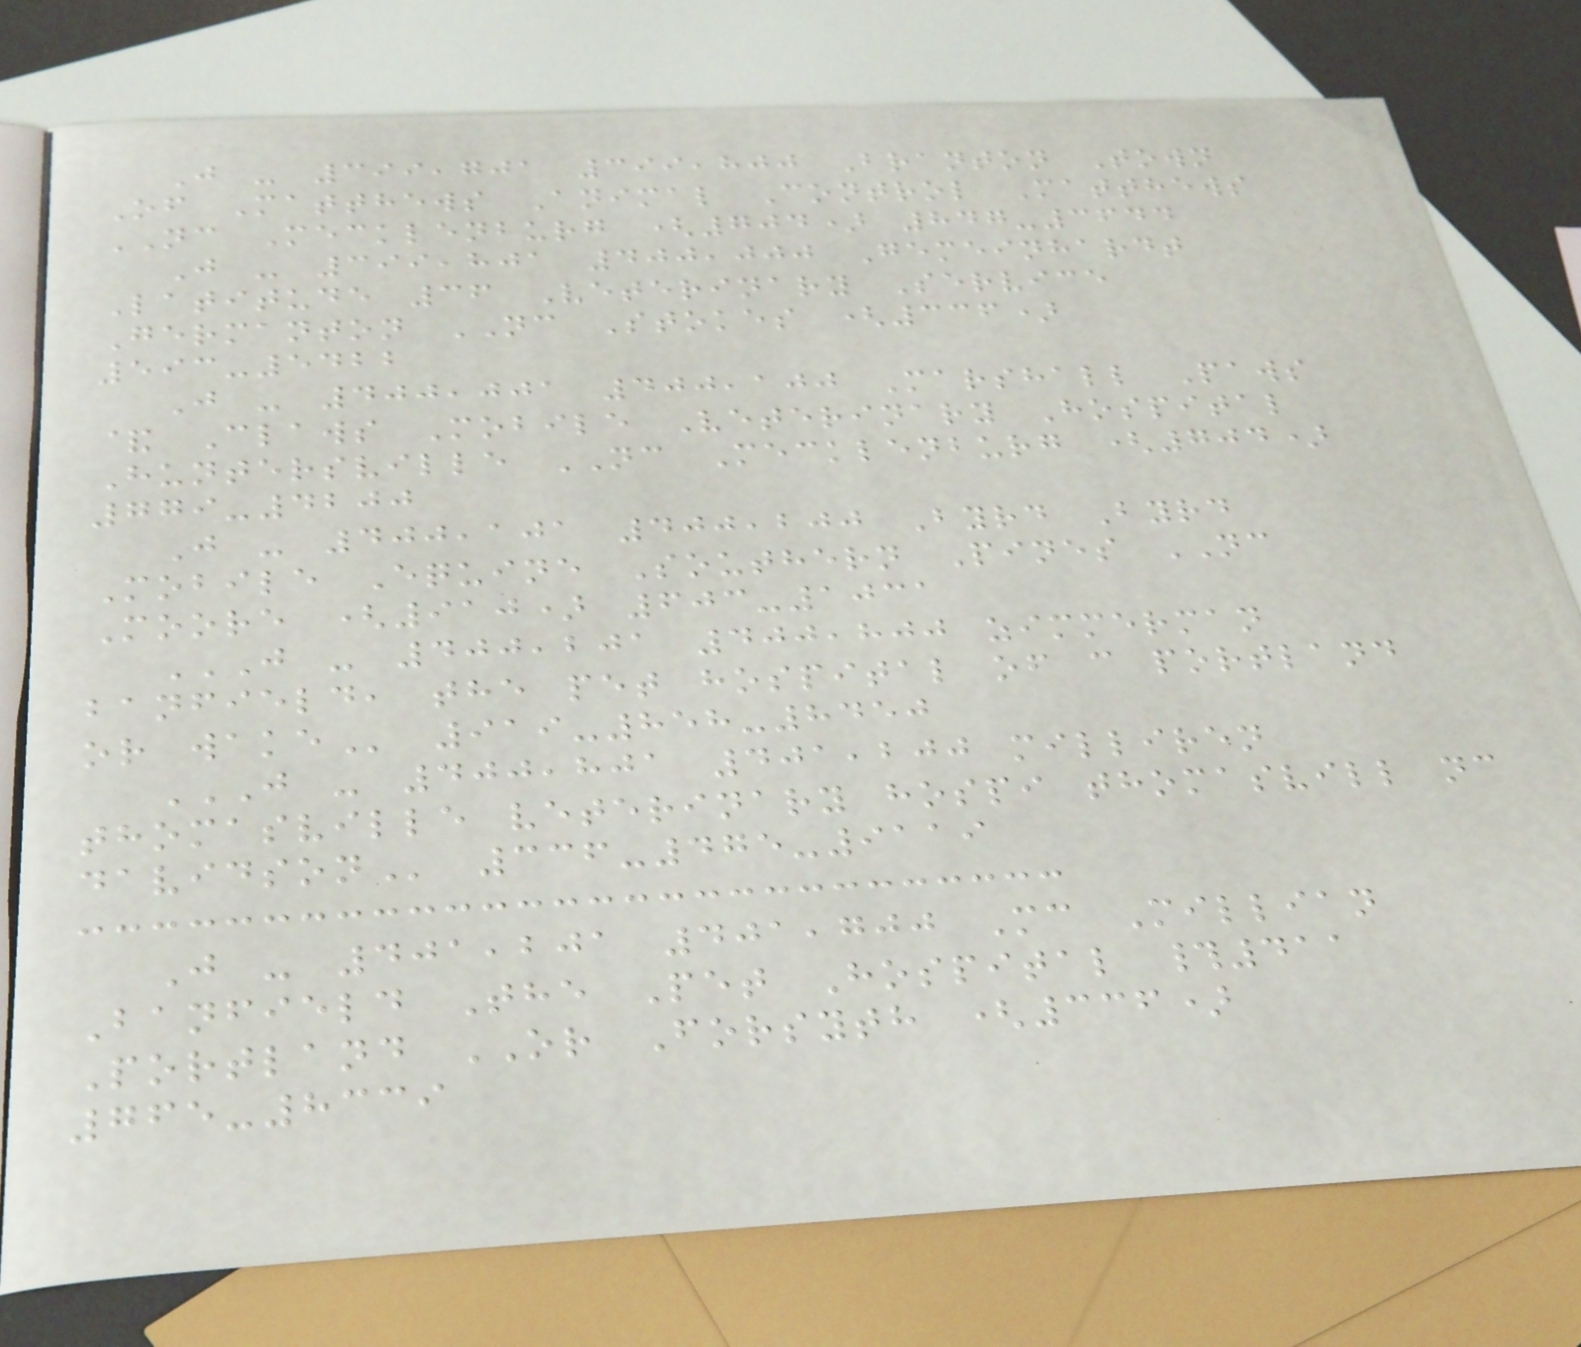J - 399,701 399,800 Branton Town
Of Matthews Animal Control Matthews
NC Mecklenburg (704) 847-3644
J - 399,801 400,000 Gemeinhardt
Latitude 36 Veterinary Service
Germanton NC Stokes (336)
593-5422
J - 400,001 400,100 Marshall Paws
& Claws Mobile Veterinary Hospital
Huntersville NC Mecklenburg (704)
779-4200
J - 400,101 400,200 Byrd Byrd
Mobile Equine Southern Pines NC
Moore (910) 603-1031
J - 400,201 400,800 ZIMMERMAN
BANFIELD, THE PET HOSPITAL OF C PORTLAND
OR WAKE 919-858-8450
J - 400,801 401,200 MILLIREN
THOMASVILLE VETERINARY HOSPI THOMASVILL NC
DAVIDSON 336-475-9119
J - 401,201 401,700 Mc Millian
Banfield The Pet Hospital #411
Portland OR Forsyth (336)
765-8339
